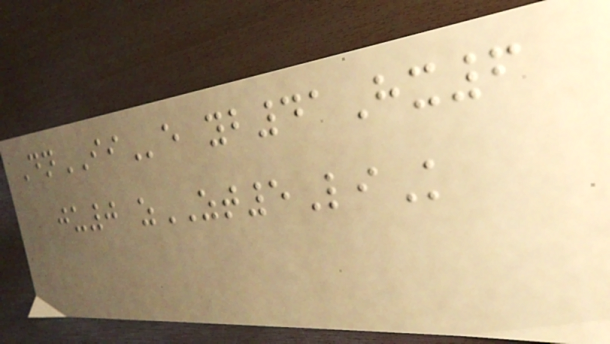DnIIe yb41Hx6
ju0 zZT5LiK
